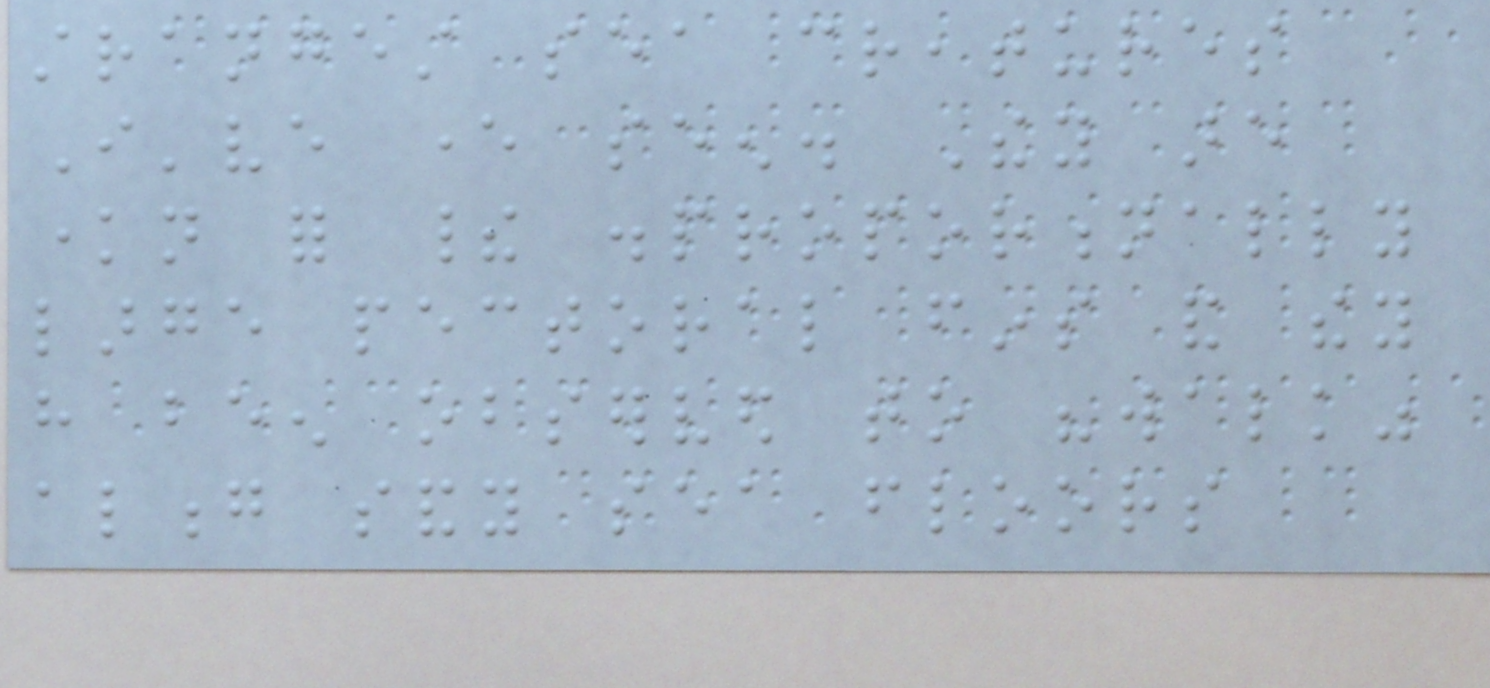strangest sea creatures
I've ever seen. They are
known for their disproportionally
large pectoral fins and they
have been observed to "walk"
along sandy sea floors
